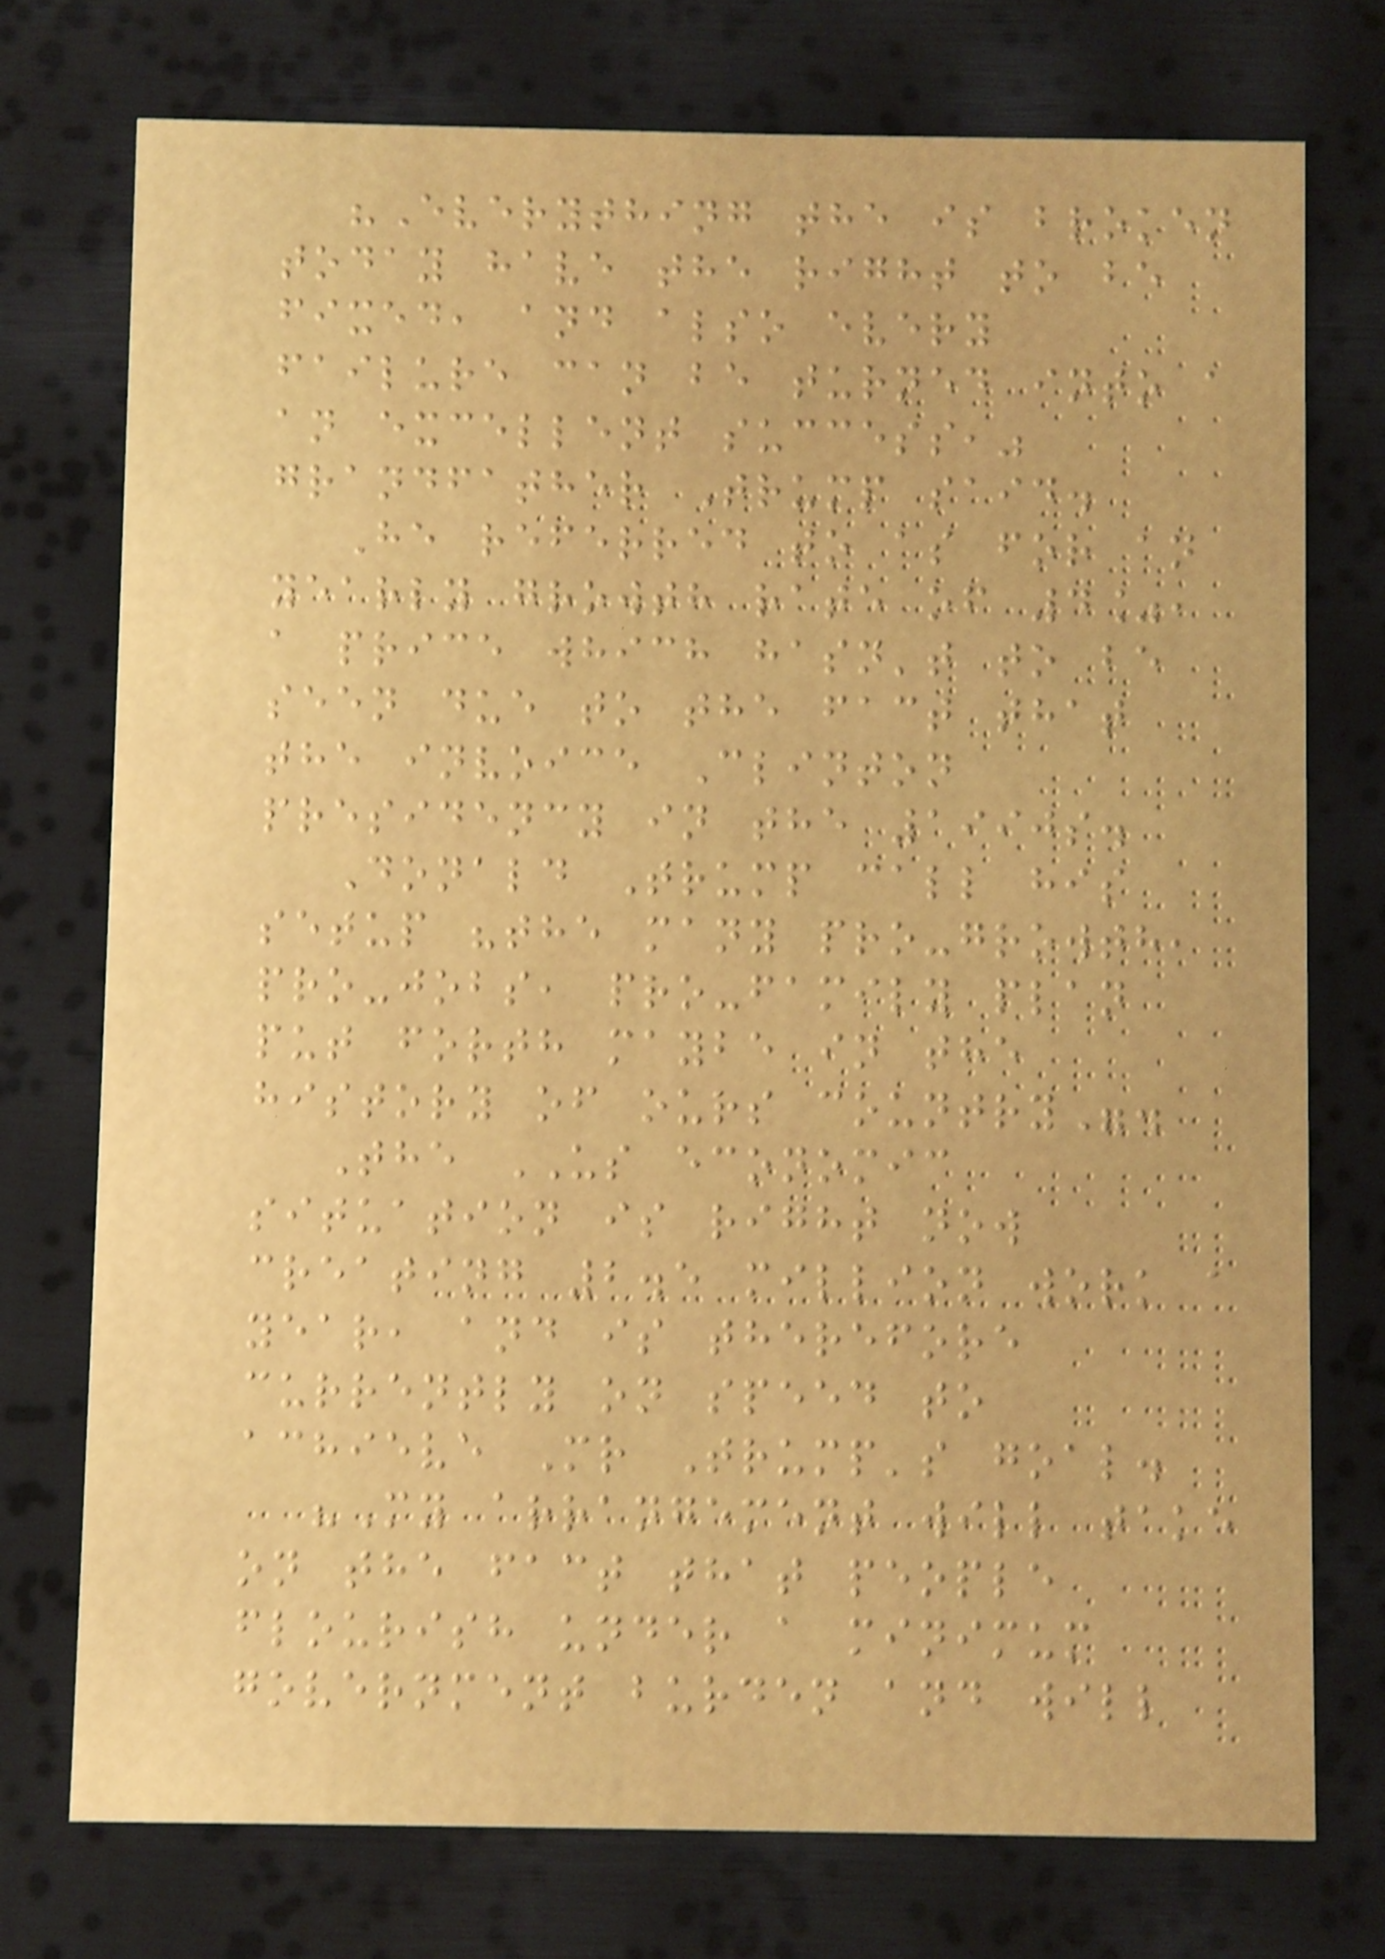"Everything the is broken
today have the right to be
fixed, and also every
failure can be turned into a
an excellent success,"
grandfather Trump said.
He referred to as for an
yearly growth rate of 4%,
a price which hasn't to be
seen due to the fact that
the invoice Clinton
presidency in the 1990s.
Donald Trump call his
setup "the many pro-growth,
pro-jobs, pro-family plan
put forth maybe in the
history of ours country".
The US economic
situation is right now
creating 2.5 million work a
year, and is therefore
currently on speed to
achieve Mr Trump's goal.
"My arrangement will take
on the fact that people
flourish under a minimum
government burden and will
